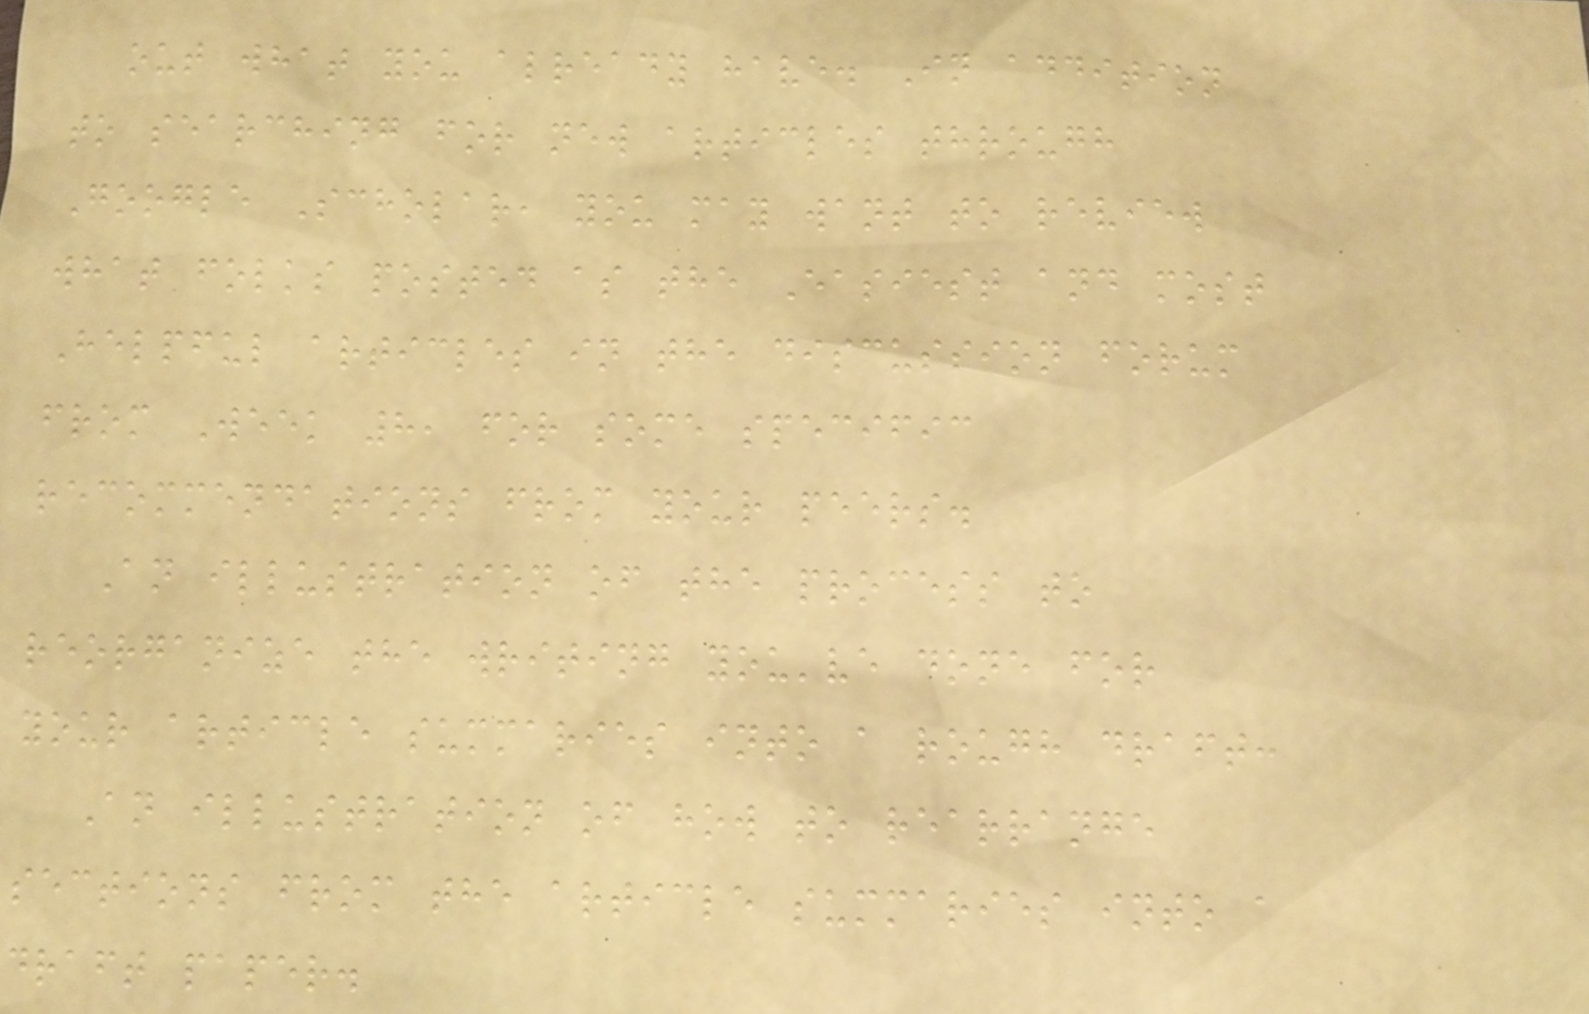out what you already have. In addition
to searching for new articles through
Google Scholar, you may want to review
what folks posted as the Easiest and most
Helpful articles in the discussion forum
from Week 8, for some specific
recommendations from your peers.
An illustration of the process to
reorganize the writing you've done for
your article summaries into a rough draft:
An illustration of how to rearrange
sections from the article summaries into a
draft paper.
